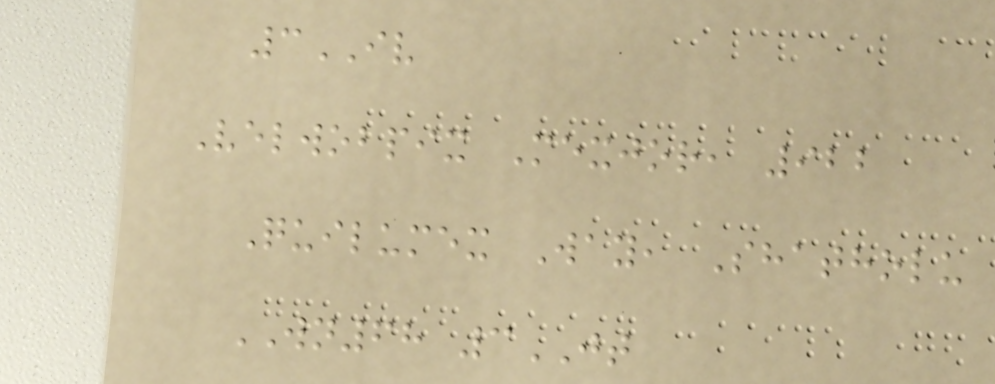3IV
Velwobpix Mexjor, 922
Quilumex Way, Shatholu
WN68 3JT
